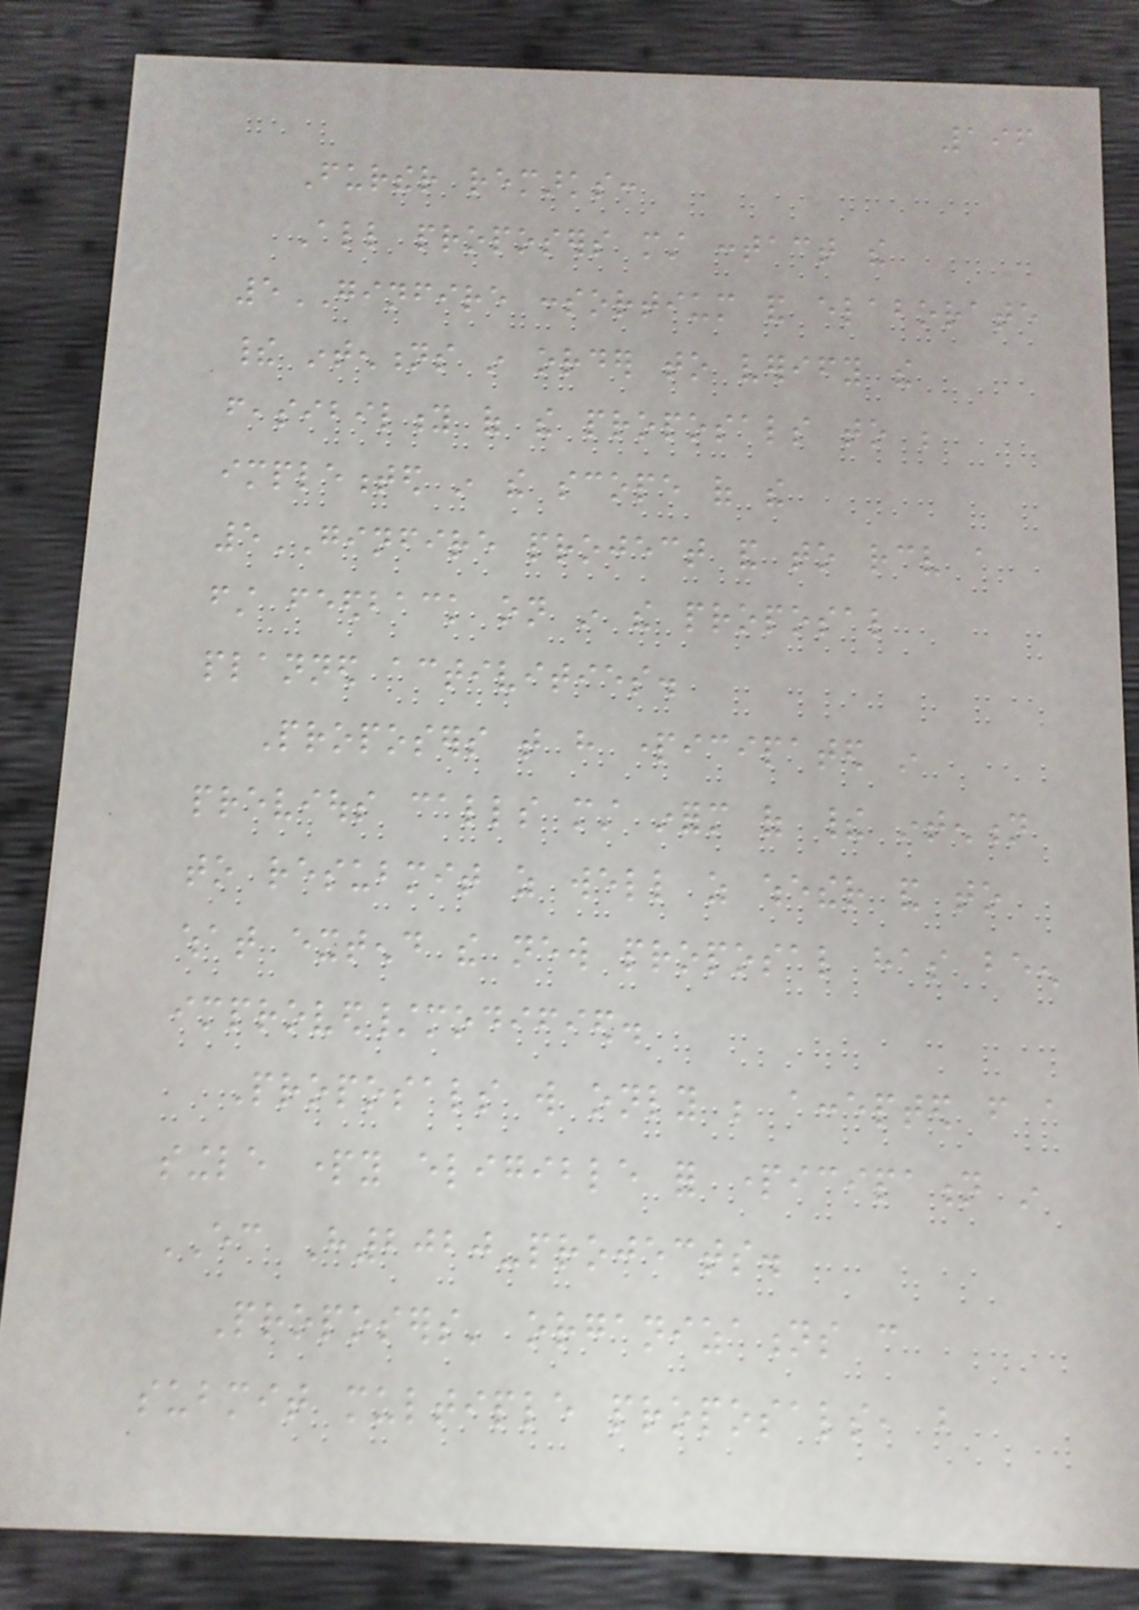196
Further remarks:
All proposers must contact the
5GINFIRE consortium and elaborate
their intentions in order to verify the
feasibility of the proposals to be
implemented in the scope of the
5GINFIRE project and to receive a
first feedback on in the proposal
planned activities.
Proposers that have participated in
previous calls must inform of their intention
to resubmit as well as whether and to
what extend the new proposal has been
improved/modified.
Proposals will only be accepted from a
single party eligible for participation in
EC H2020-projects.
Proposers' organizations can
submit multiple proposals, but
